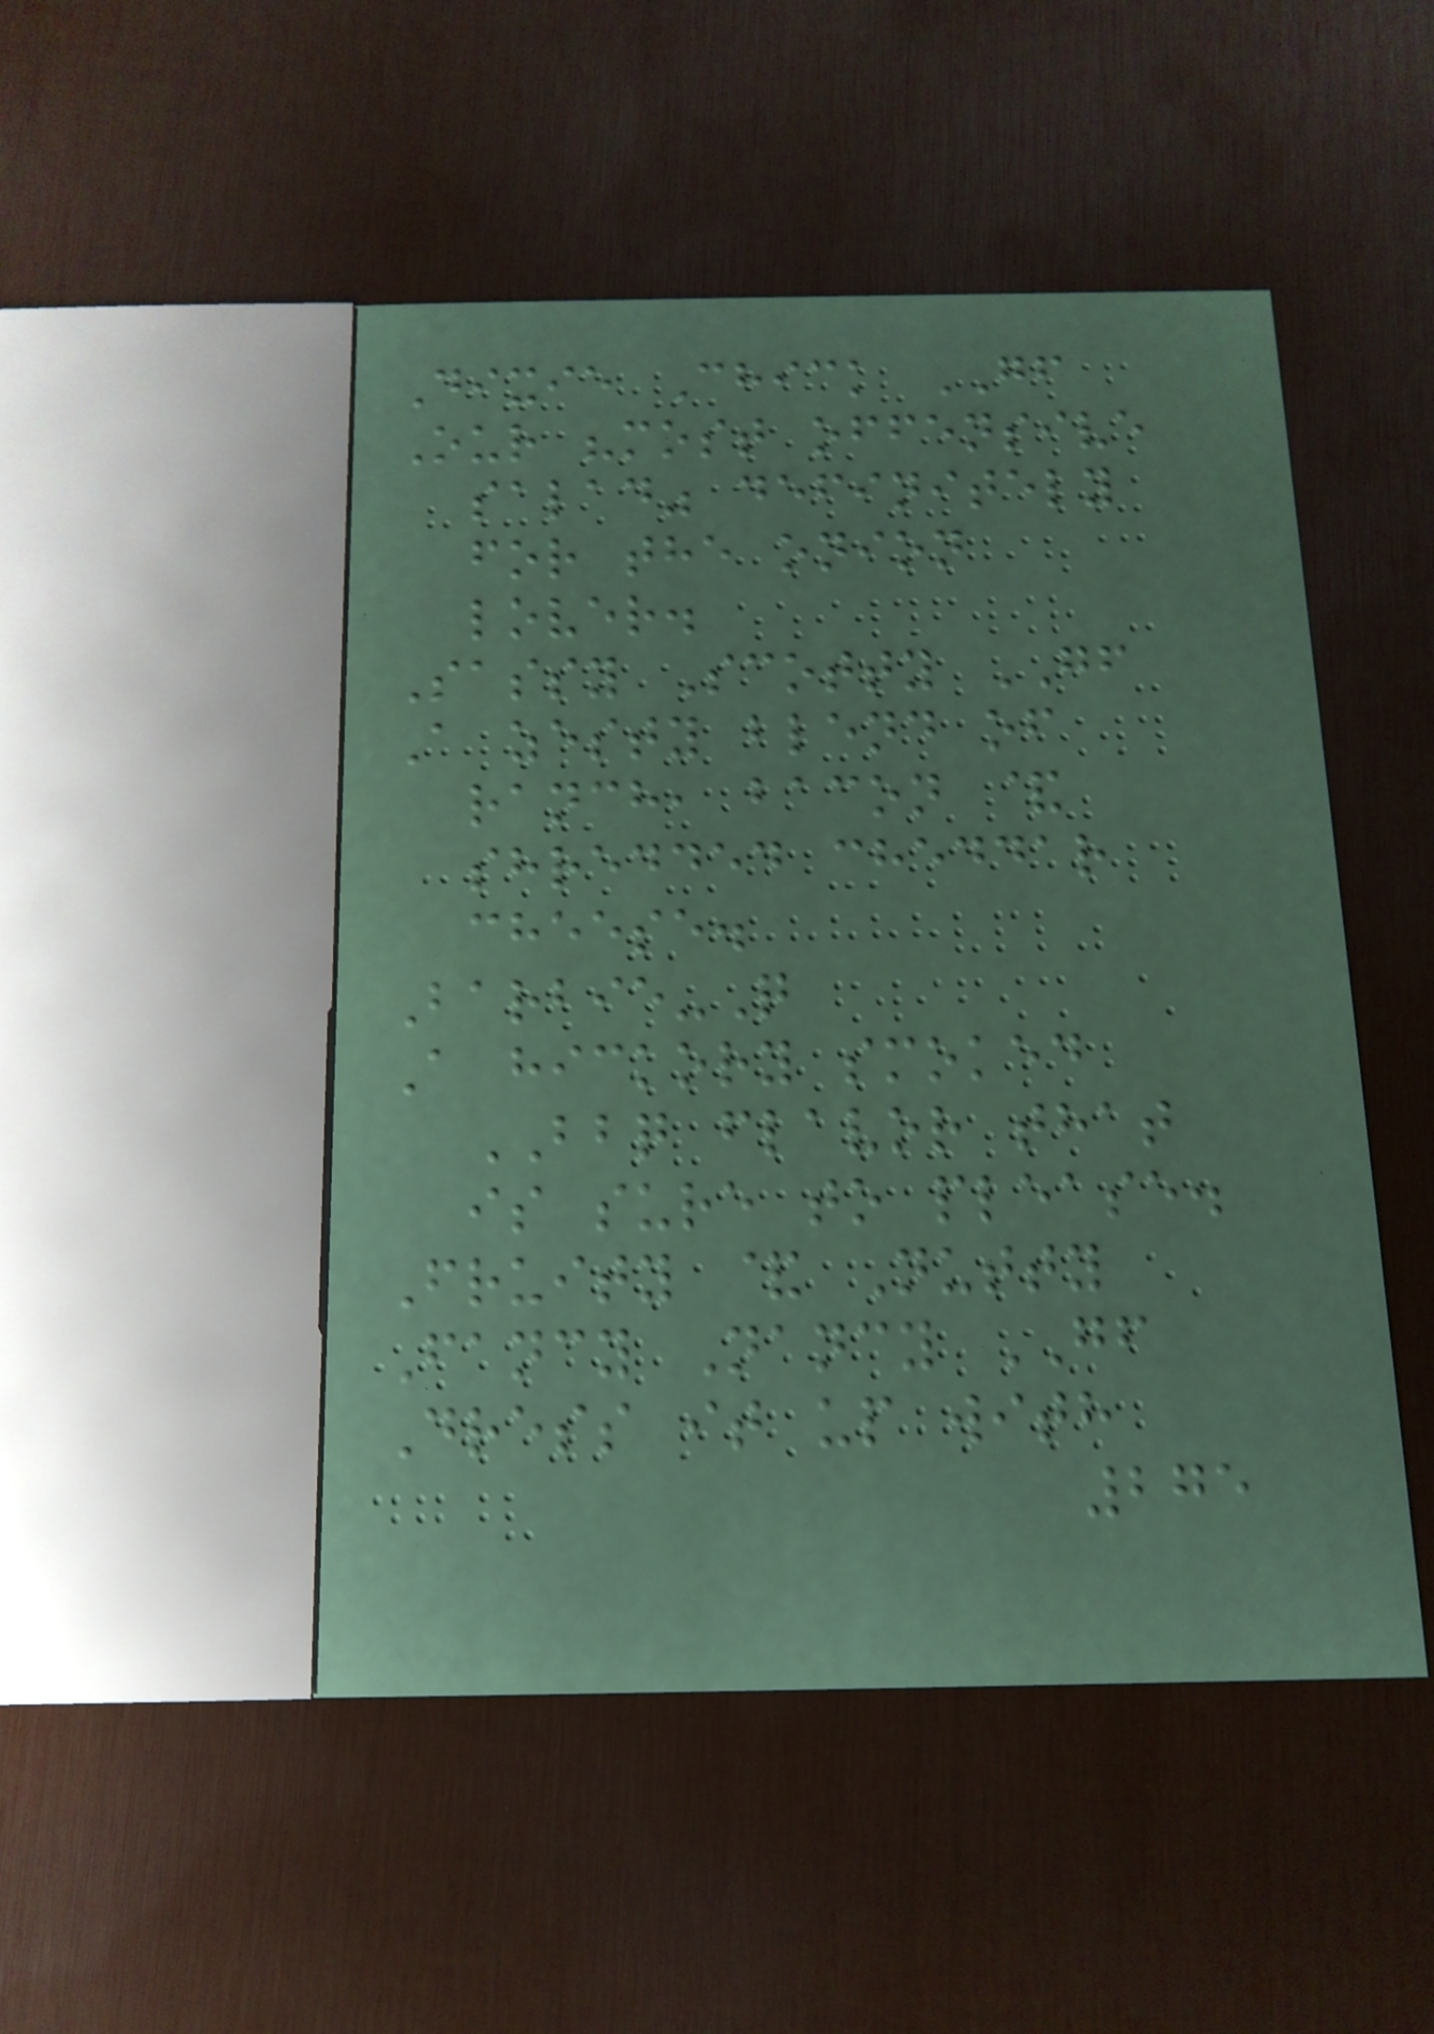Dixie Chick GF
Our "most offensive
salad" definitely
for the onion
lover.
Sassy Scotty GF
A zesty blend of
ranch, bacon &
shredded cheddar
cheese.
Barbie-Q
A hickory smoked
BBQ flavor that
is sure to please.
Fruity & Nutty
Fancy Nancy GF
Dress it up with
275
